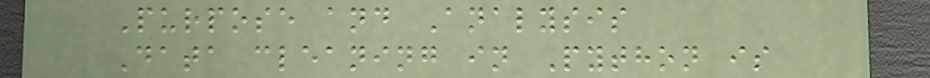Purpose and Analysis
Data cleaning in Python is
